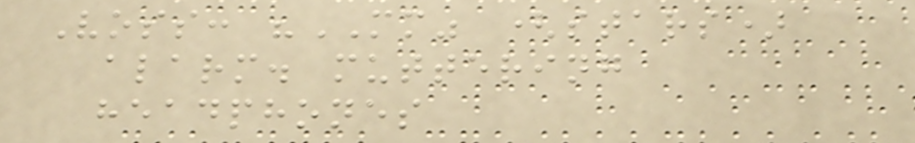Voss: "MM" (stars)
alarm. muttering
headphones
